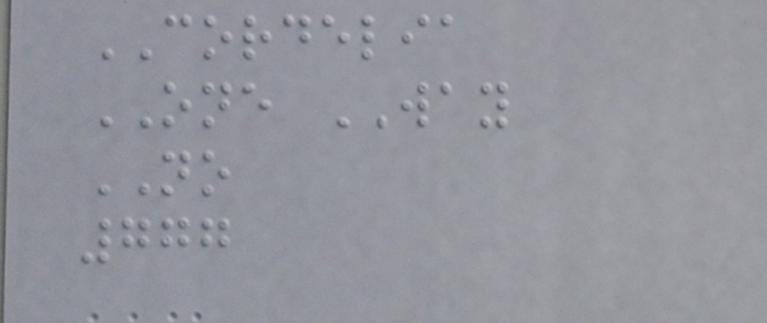CORDELIA
ONE WAY
NO
777
